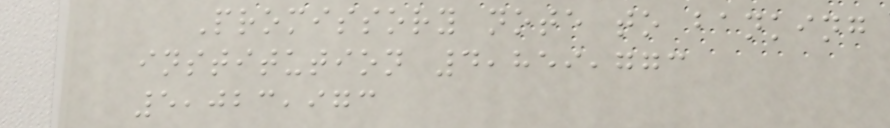Promissory note to banking
institution 4,859,773
5,023,973
